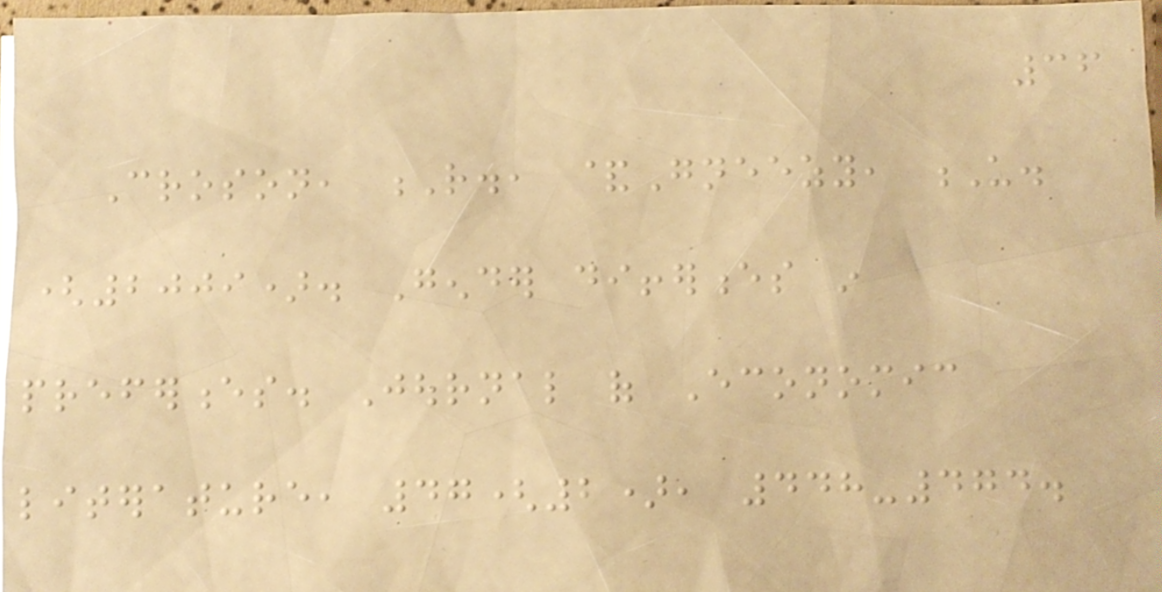36
Croson, R., &Gneezy, U.
(2009). Gender differences in
preferences. Journal of Economic
literature, 47(2), 448-474.
